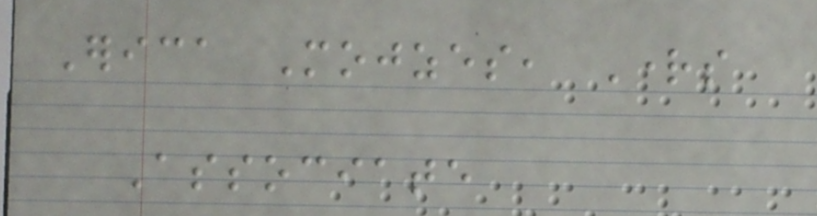Erica Mojzes, Rights
Associate
